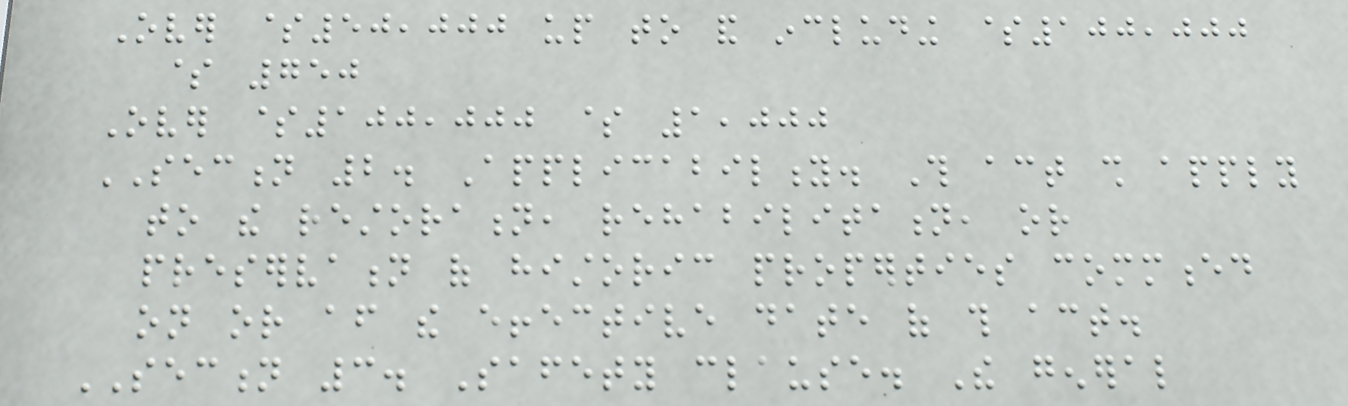Over $50,000 up to and including $100,000
$ 750
Over $100,000 $ 1,000
SECTION 2. Applicability. This act shall apply
to the restoration, rehabilitation, or
preservation of historic properties commenced
on or after the effective date of this act.
SECTION 3. Safety clause. The general
